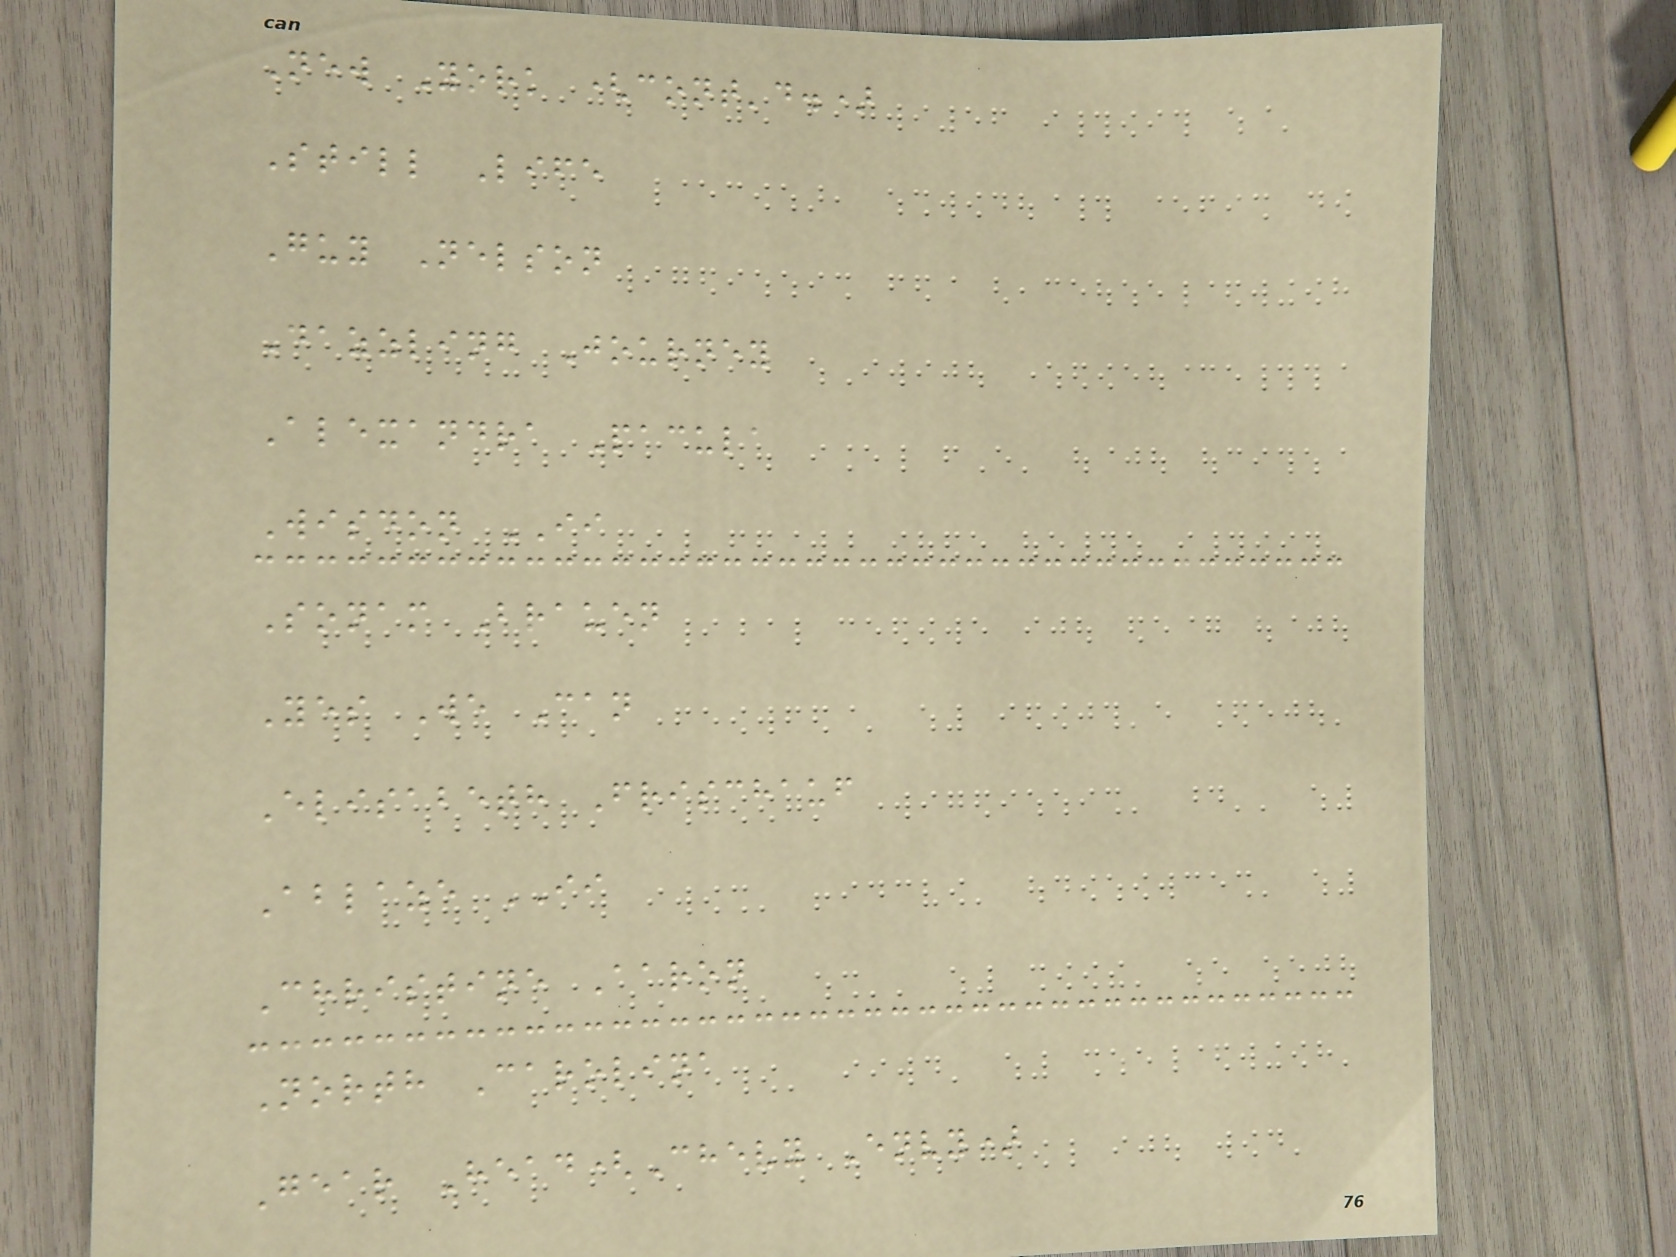New York (cont'd.)
Still Life
Guy Nelson
Dazzling Journey
Alexandra Pacula
Wisdon II
Sonam Brauen
Yes We Can
Elisabeth Frischauf
Ablaze II
Christine Aaron
North Carolina
Gear Head(Chevy Envy)
